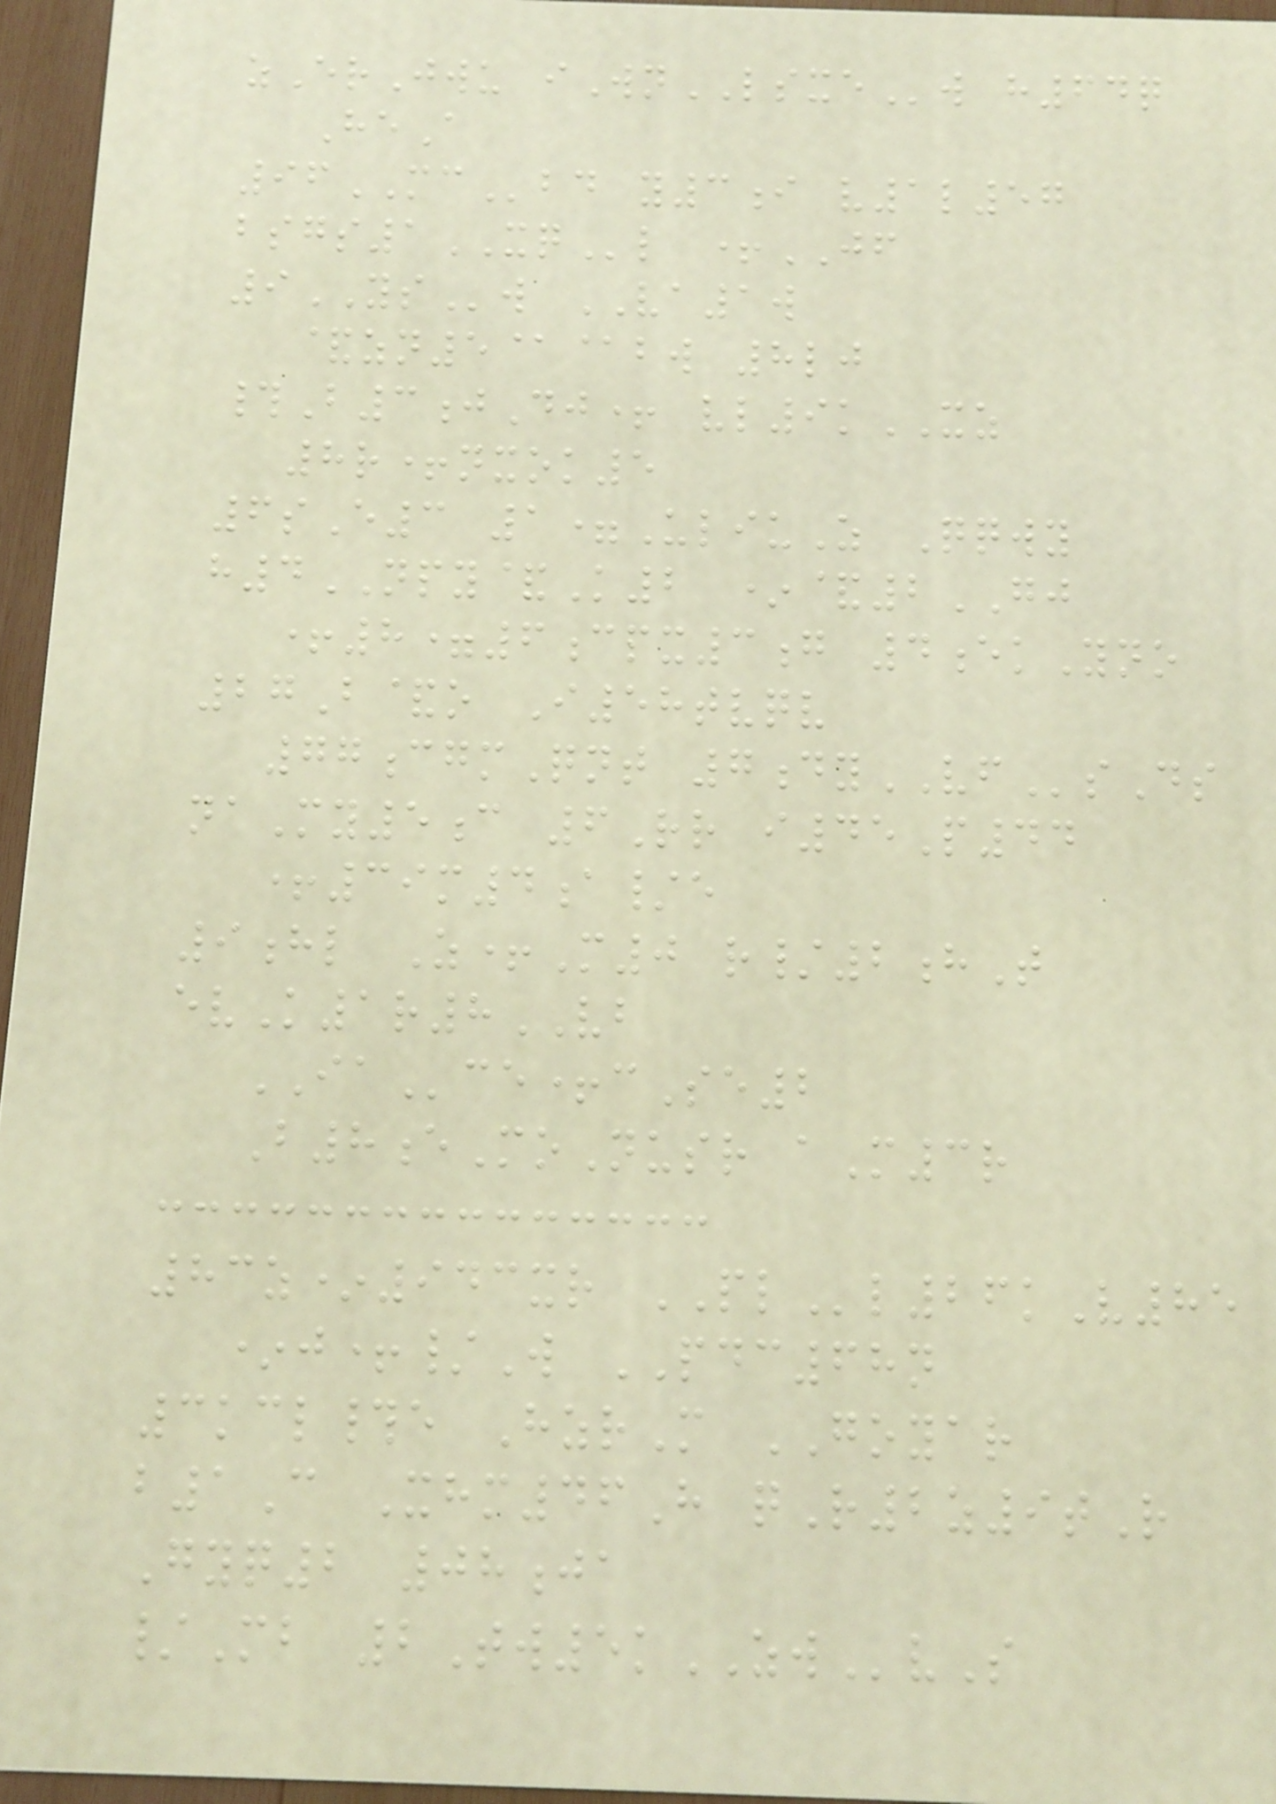zErJwu iWnLSXEw h64q
HeA
96MCbd y3i v1l57
bsgs1XQl +JF
9YSw VA1w
&zn5@@bw 8lj
#B3jDj+ vl9kXZ
8r+nxok5
6sE3 1=UliuZ Qqwy
h4NPY&K2 *&2GJ
+8=6cpx3g 4ekYno
27B&o I58tvqv
77cgmQnt 7dyVFsDs
naMy5c 6Rr i45P44
+39m4a/e
9hl Z+M0 r/2hT
evK1r8VB
IAce+cSe2
B8eMoNusr aM3r
83z*943xr PLl26kV85
*j+/W PDC68n
3kcl#e HzrM GOYAR
b1C Xhm46H qR2z9tR
Gyq2 08ja
/Mb 2Tw5kZWvS
